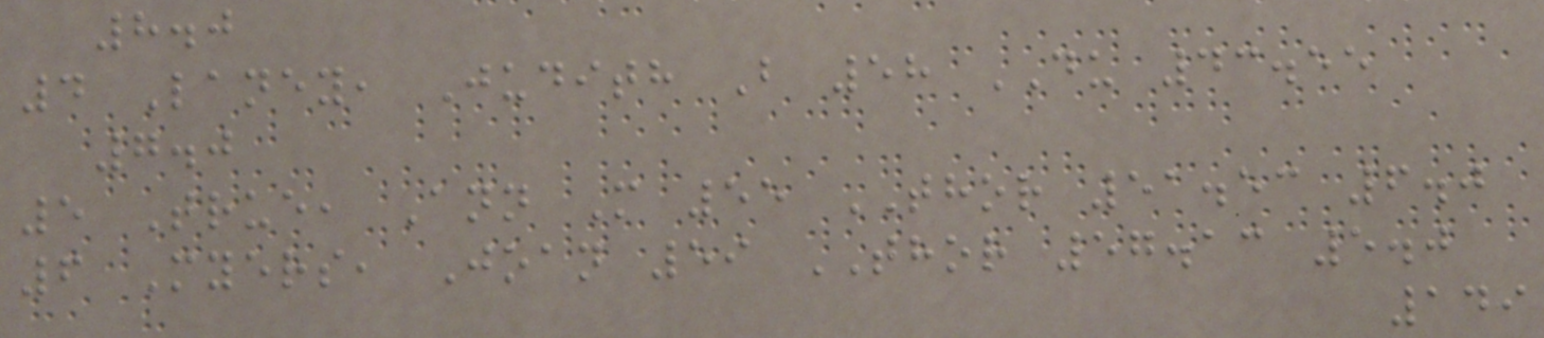8.0
4 Laney, Judith B 58 DU 43.55
7.0
5 True, Ann M 55 THOR 51.53 6.0
6 Myers, Joan 59 THOR 57.13 5.0
149
